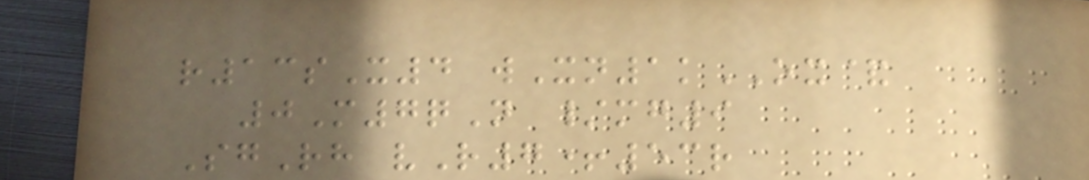r13sX4 wXn1kOX&
0M7qN /mg9
SgRh vR7+53r
